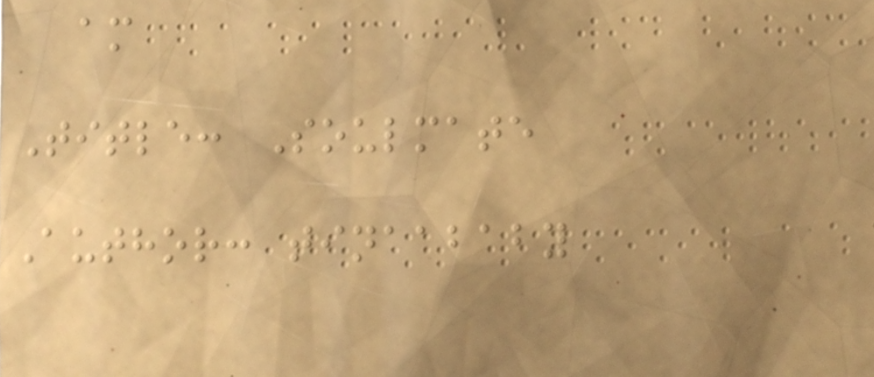am
Title: Soulmate
Author: tinaababy
